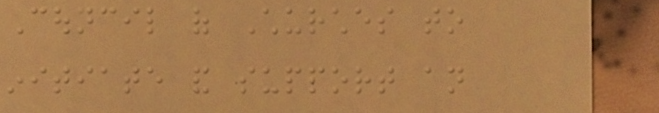Council of Churches to
initiate and support an
